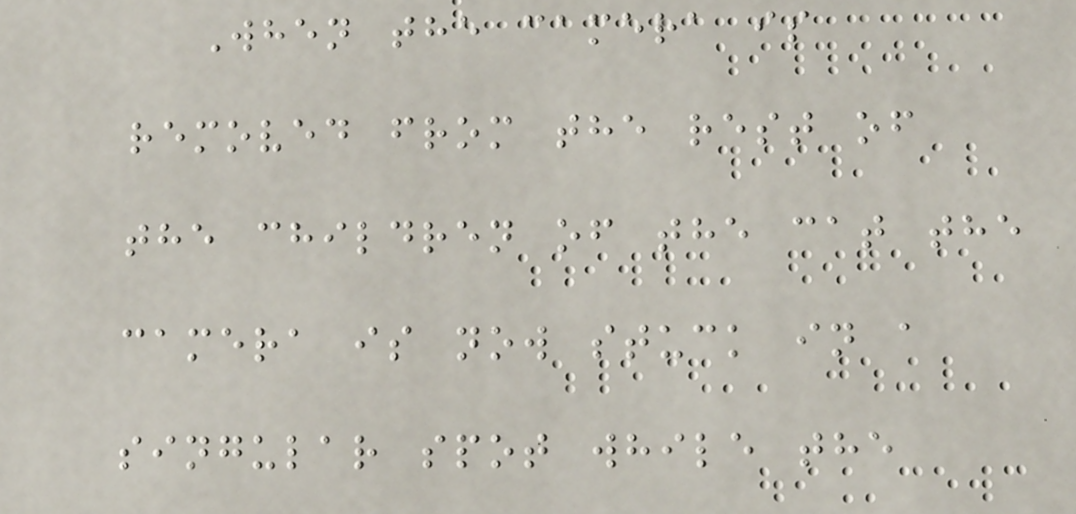When the camera is
removed from the rest of
the children of the cat the
camera is now stuck in a
singular spot while the
